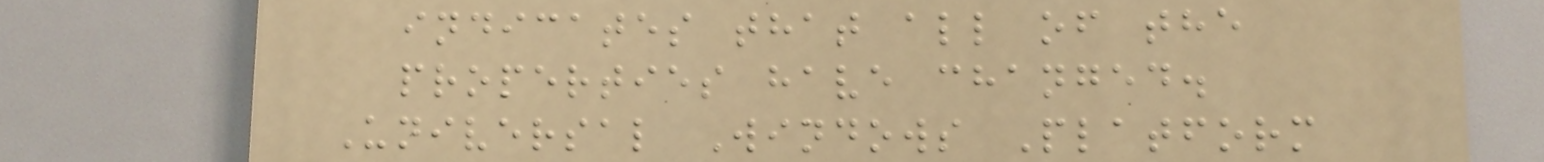indicates that all of the
properties have changed.
Universal Windows Platform
